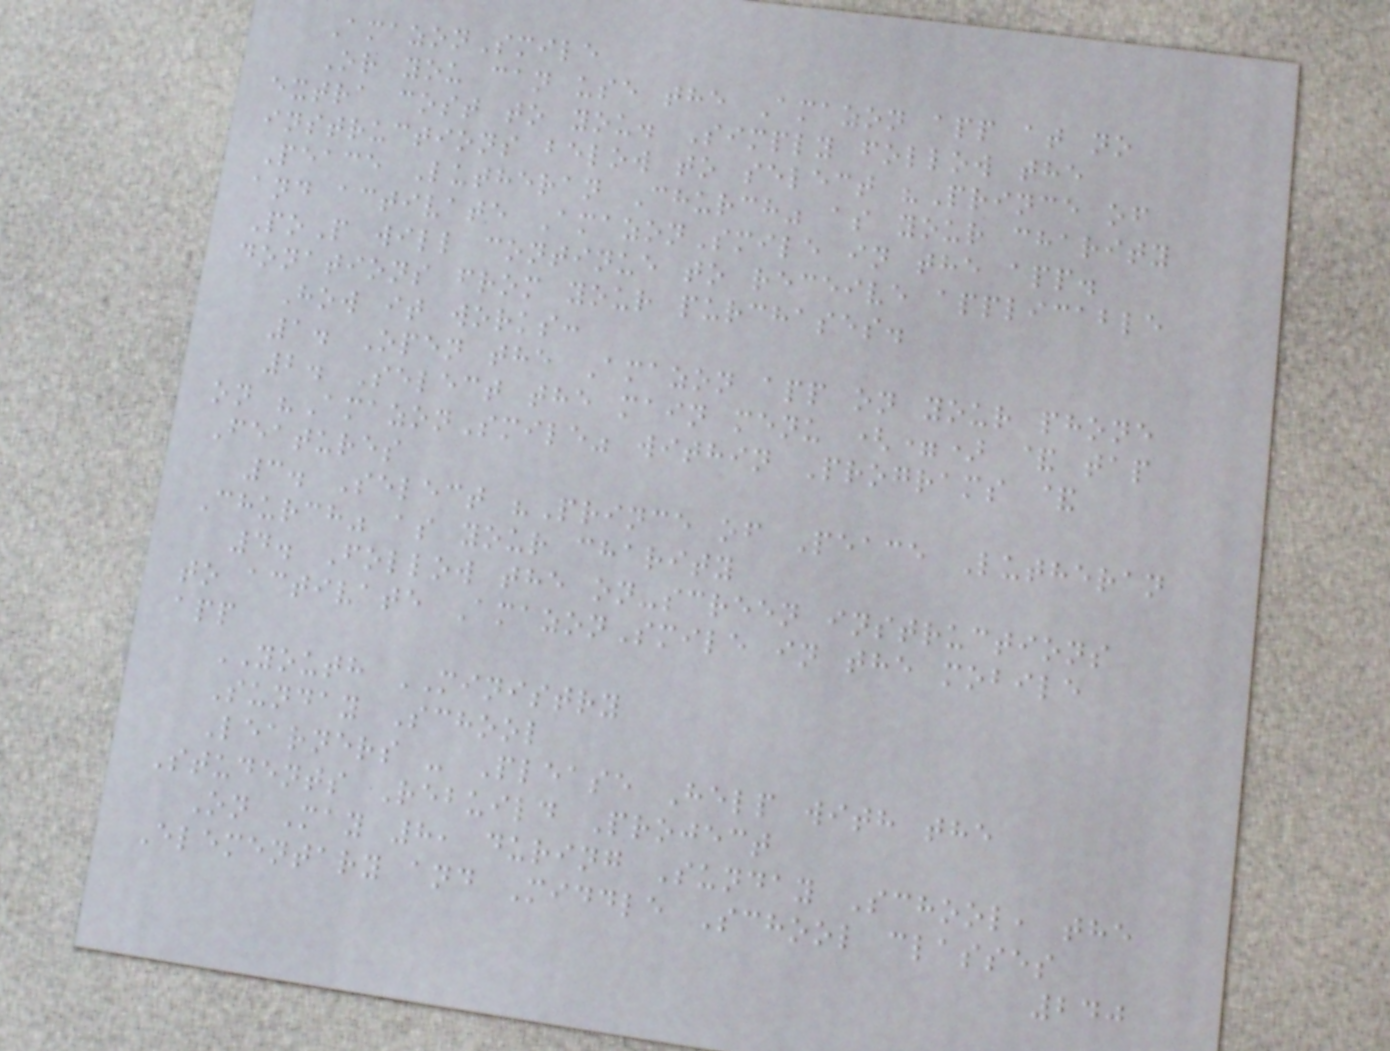AmazonSmile
Or you can use the Amazon app at no
extra cost to you. Simply follow the
instructions below to select "Prince of
Peace Lutheran Church" as your charity
and activate AmazonSmile in the app.
PoP will continue to receive applicable
donations from your purchases.
How it works:
1. Open the Amazon app on your phone
2. Select the main menu (=) & tap
on "AmazonSmile" within Programs &
Features
3. Select "Prince of Peace Lutheran
Church" as your charity
4. Follow the on-screen instructions
to activate AmazonSmile in the mobile
app
YOUTH MINISTRY
Sunday School
Learners - Please Help with the
Students Rebuild Project
On May 8, during Sunday School, the
Elementary and Middle School classes
240
